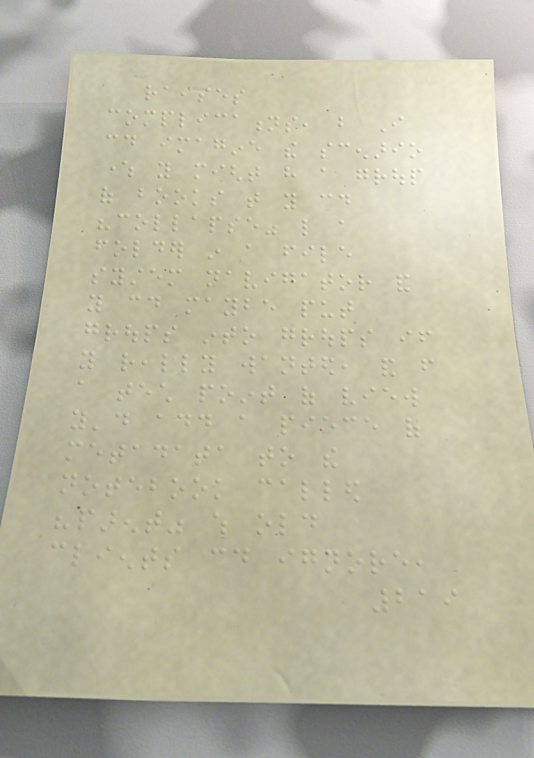raises
complications, but I
could imagine the scenario
where you might have a group
of books that you could
"collapse" like a
folder in a file
system navigator and
you could maybe put
groups into groups if
you really wanted, and from
a tech point of view
you'd add a piece of
metadata to the
notebook called
"parent" which old
clients could ignore,
219
